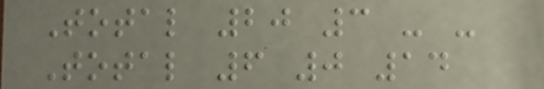Total 20 3 - -
Total 6 0 14
